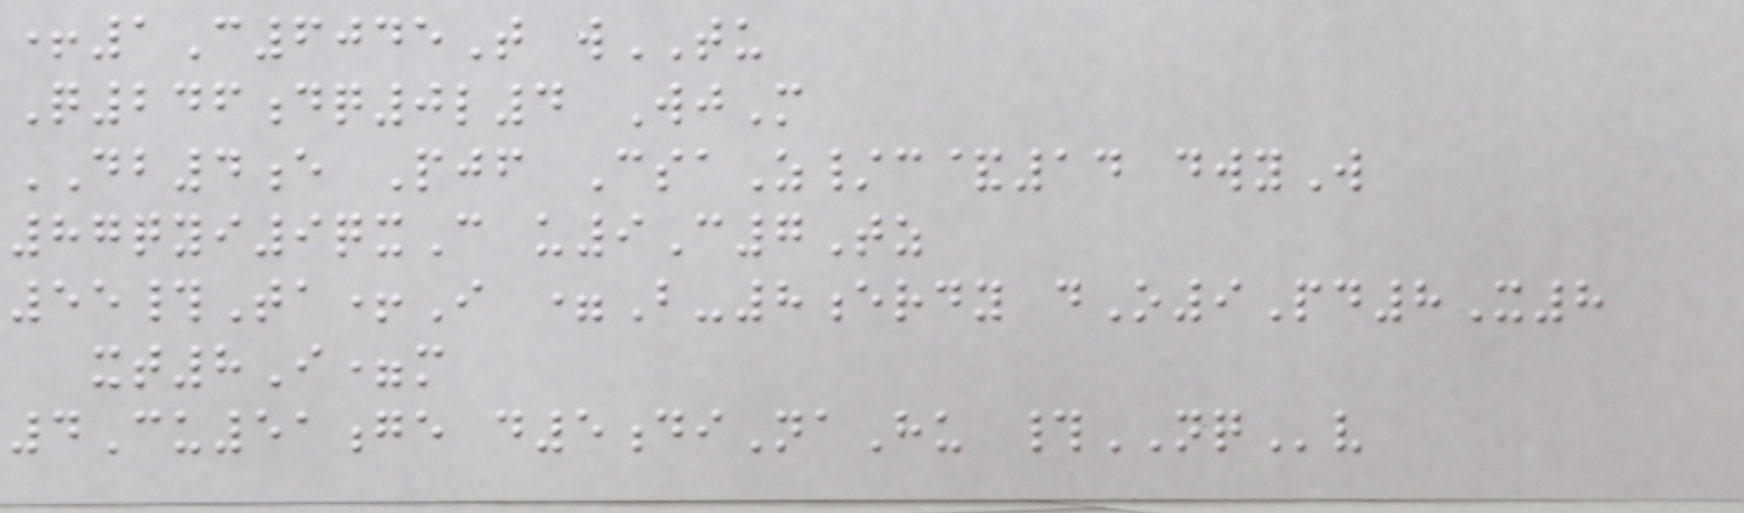+1C6045T wTU
Q246dq0l4 WjM
DB4e Pjf CsaZ/c&14 dwyW
87qyi9qxC u9C7Tz
55#Ta+I =B-8erdy dO9Pd8X8
xt8I=m
4Cu51ge d5diNaHu #NQv
